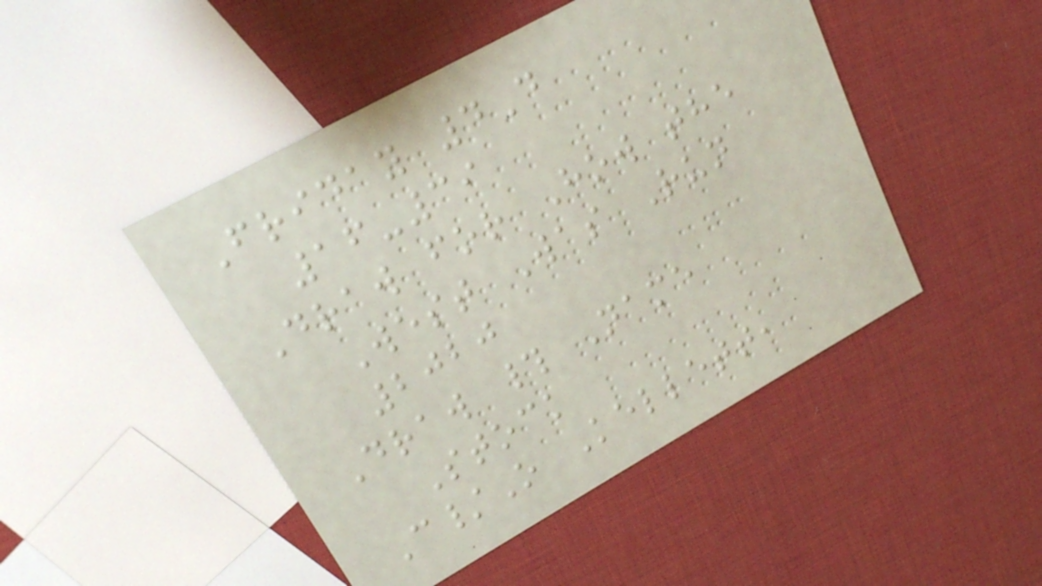Friday 4D
16-39
Draw for How the
West Was Run
2020
Draw # Name
Stock
C/O Kellett,
